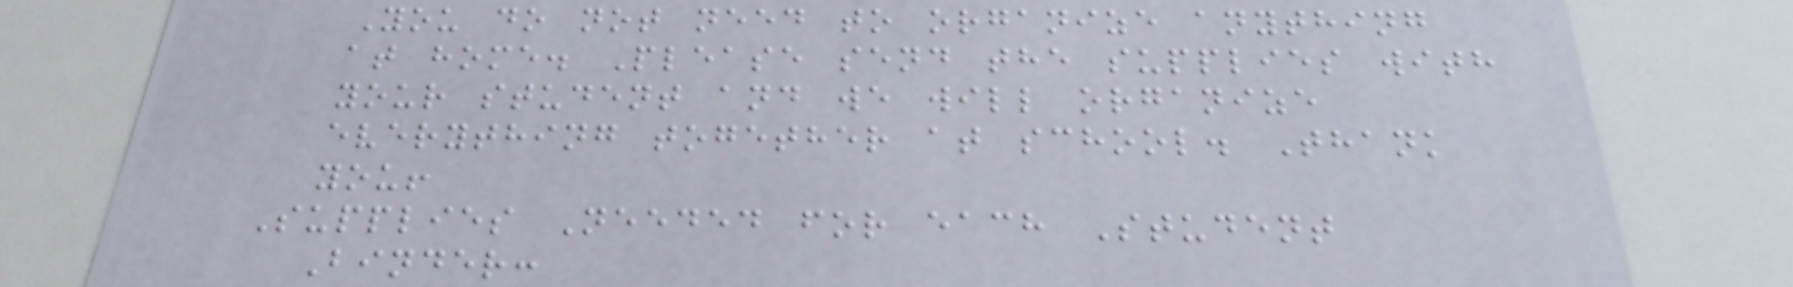You do not need to organize anything
at home. Please send the supplies with
your student and we will organize
everything together at school. Thank
you!
Supplies Needed for each Student
Binder:
